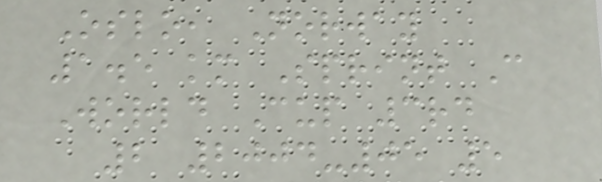Oslo, Norway
1.5 km Sprint C
World Cup 3rd
2 2004-05 5
